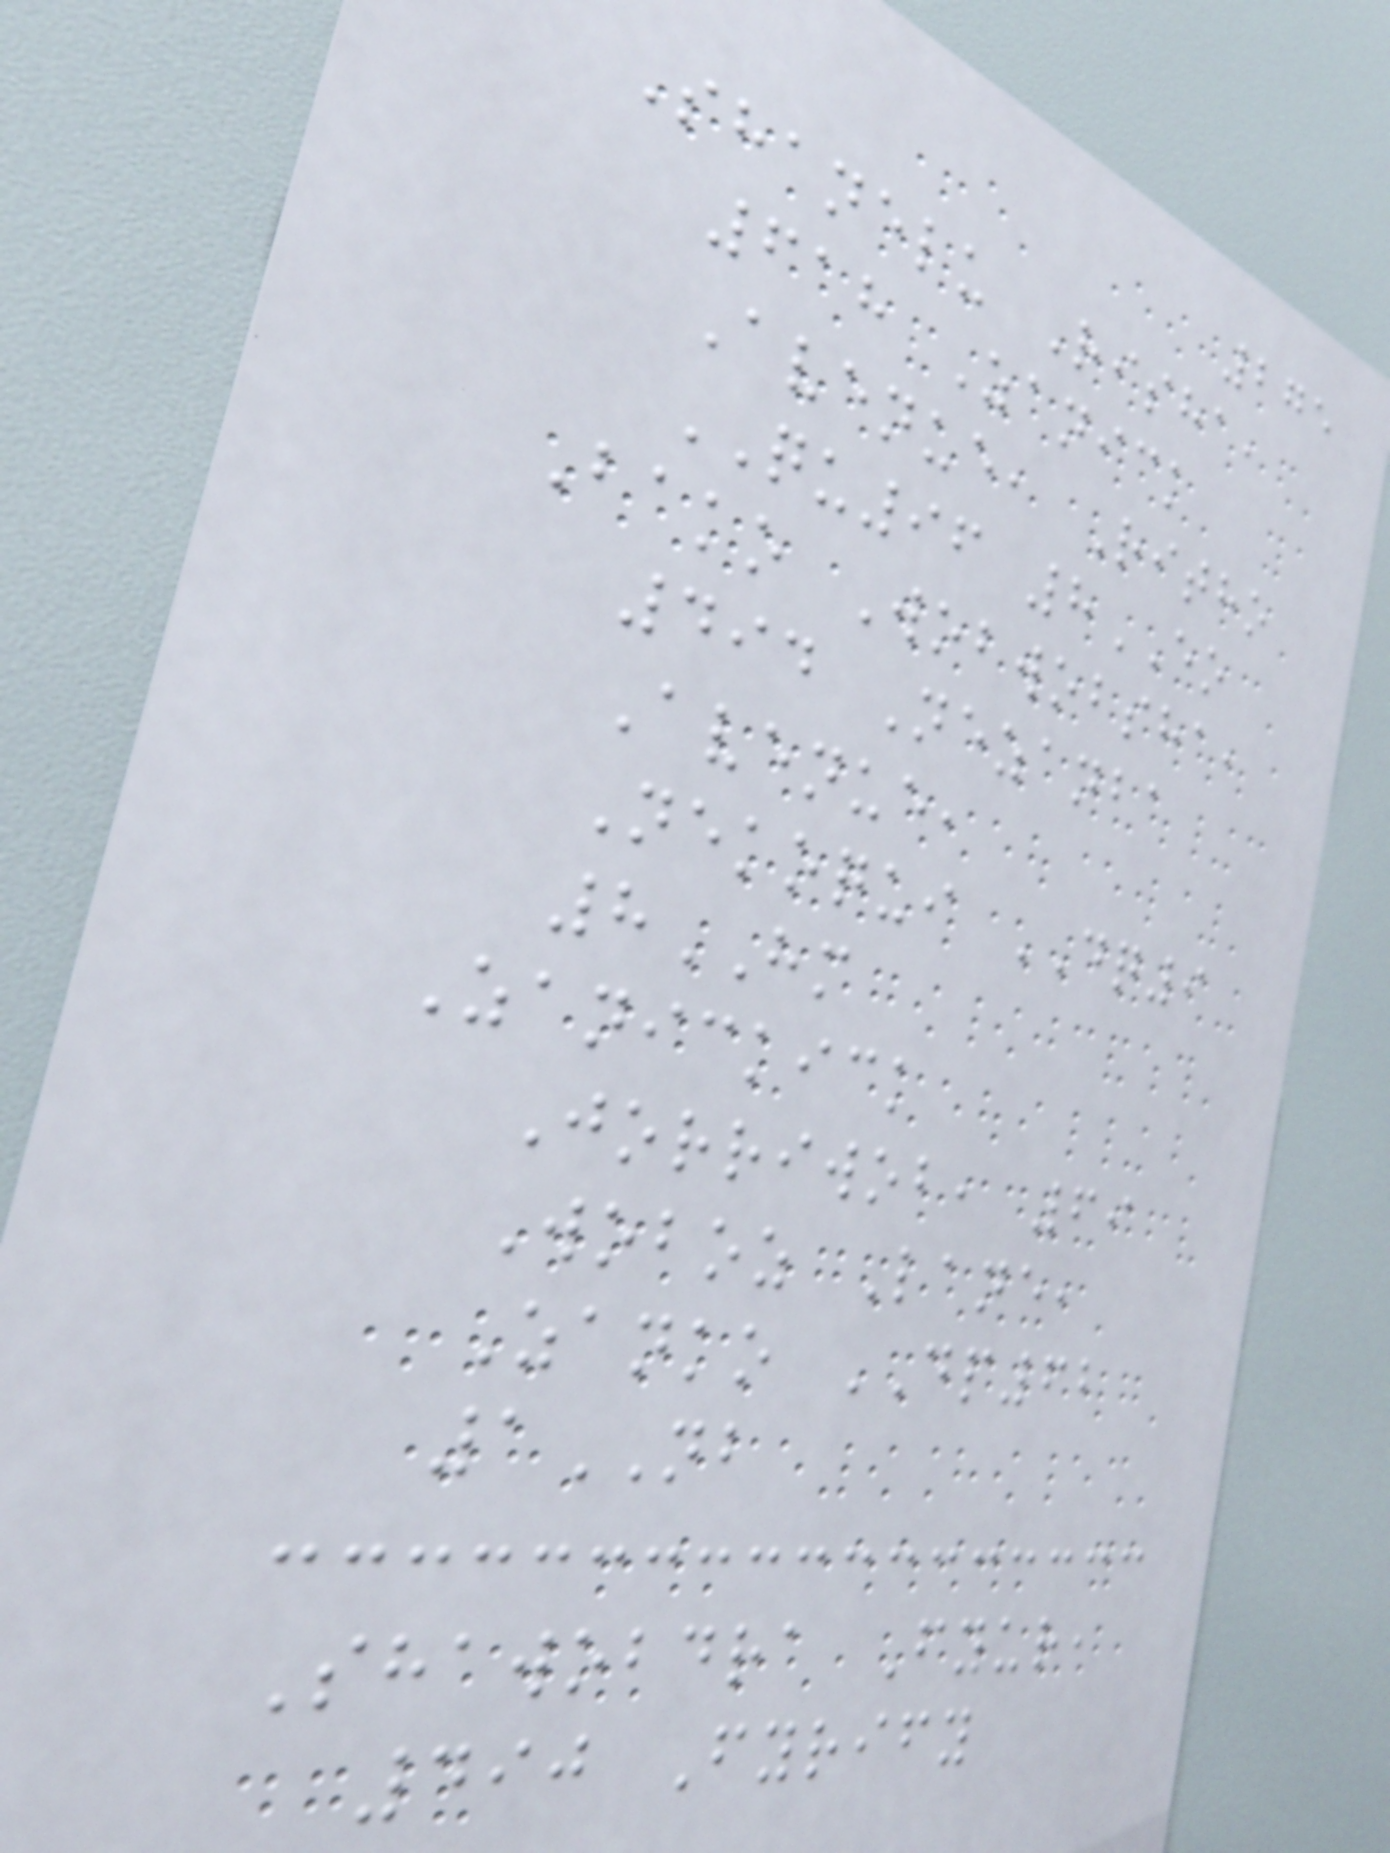275
Shanelu Risha,
618 Zanick
Avenue, Ritho
QU96 8EO
Bako Wobwobsha,
494 Nezanba
Avenue,
Nekoqui DQ9
8HM
Zanickick
Jorriwob, 69
Woboz Lane,
Zanko DP62
1NB
Shawobdra Fyur,
490 Fyrify
